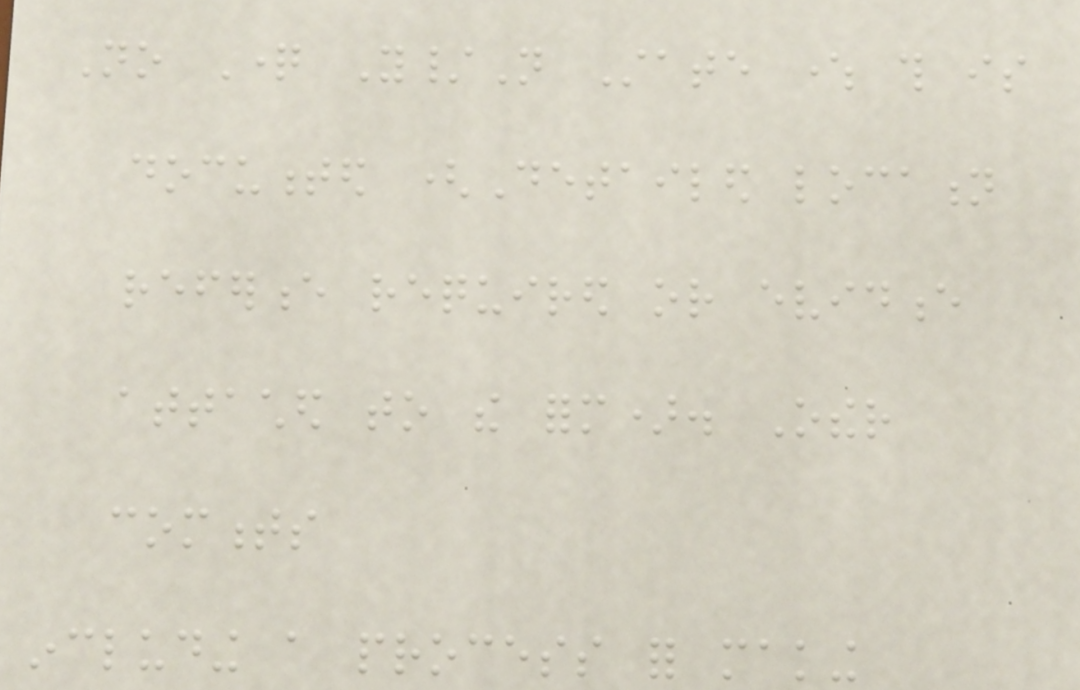No Question Y/N State where this is
documented (Detailed location
reference required or evidence
attached to the form). Other
comments
including a process for making
